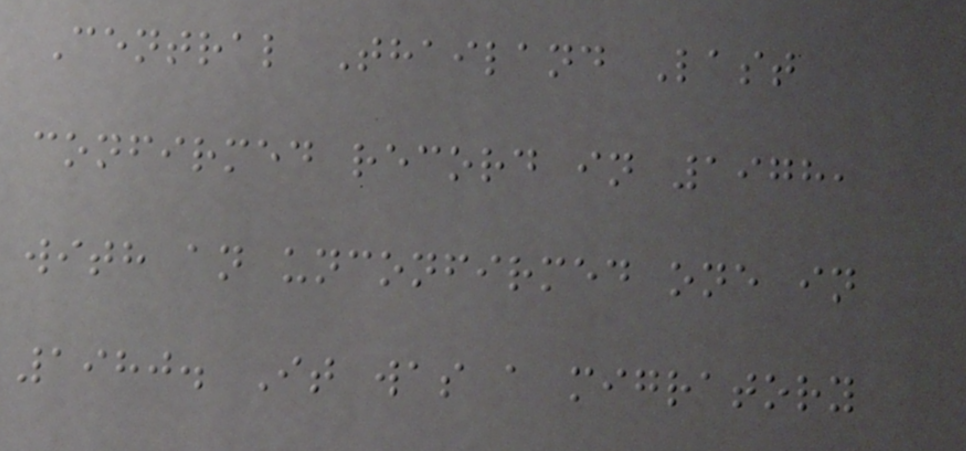Central Thailand Last
confirmed record in 1978,
with an unconfirmed one in
1980. It was a migratory
